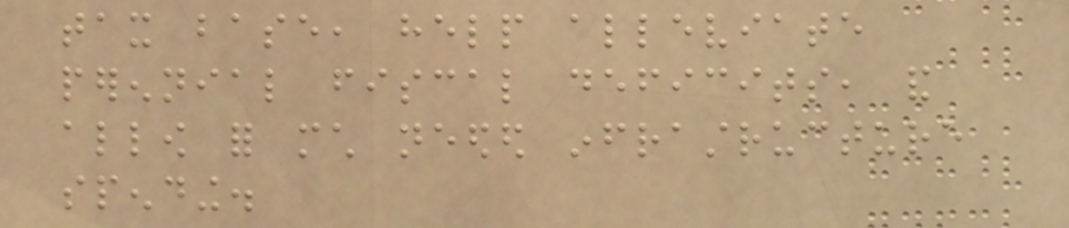tax base, help alleviate
perennial fiscal deficits, and
allow for much needed infrastructure
spending.
